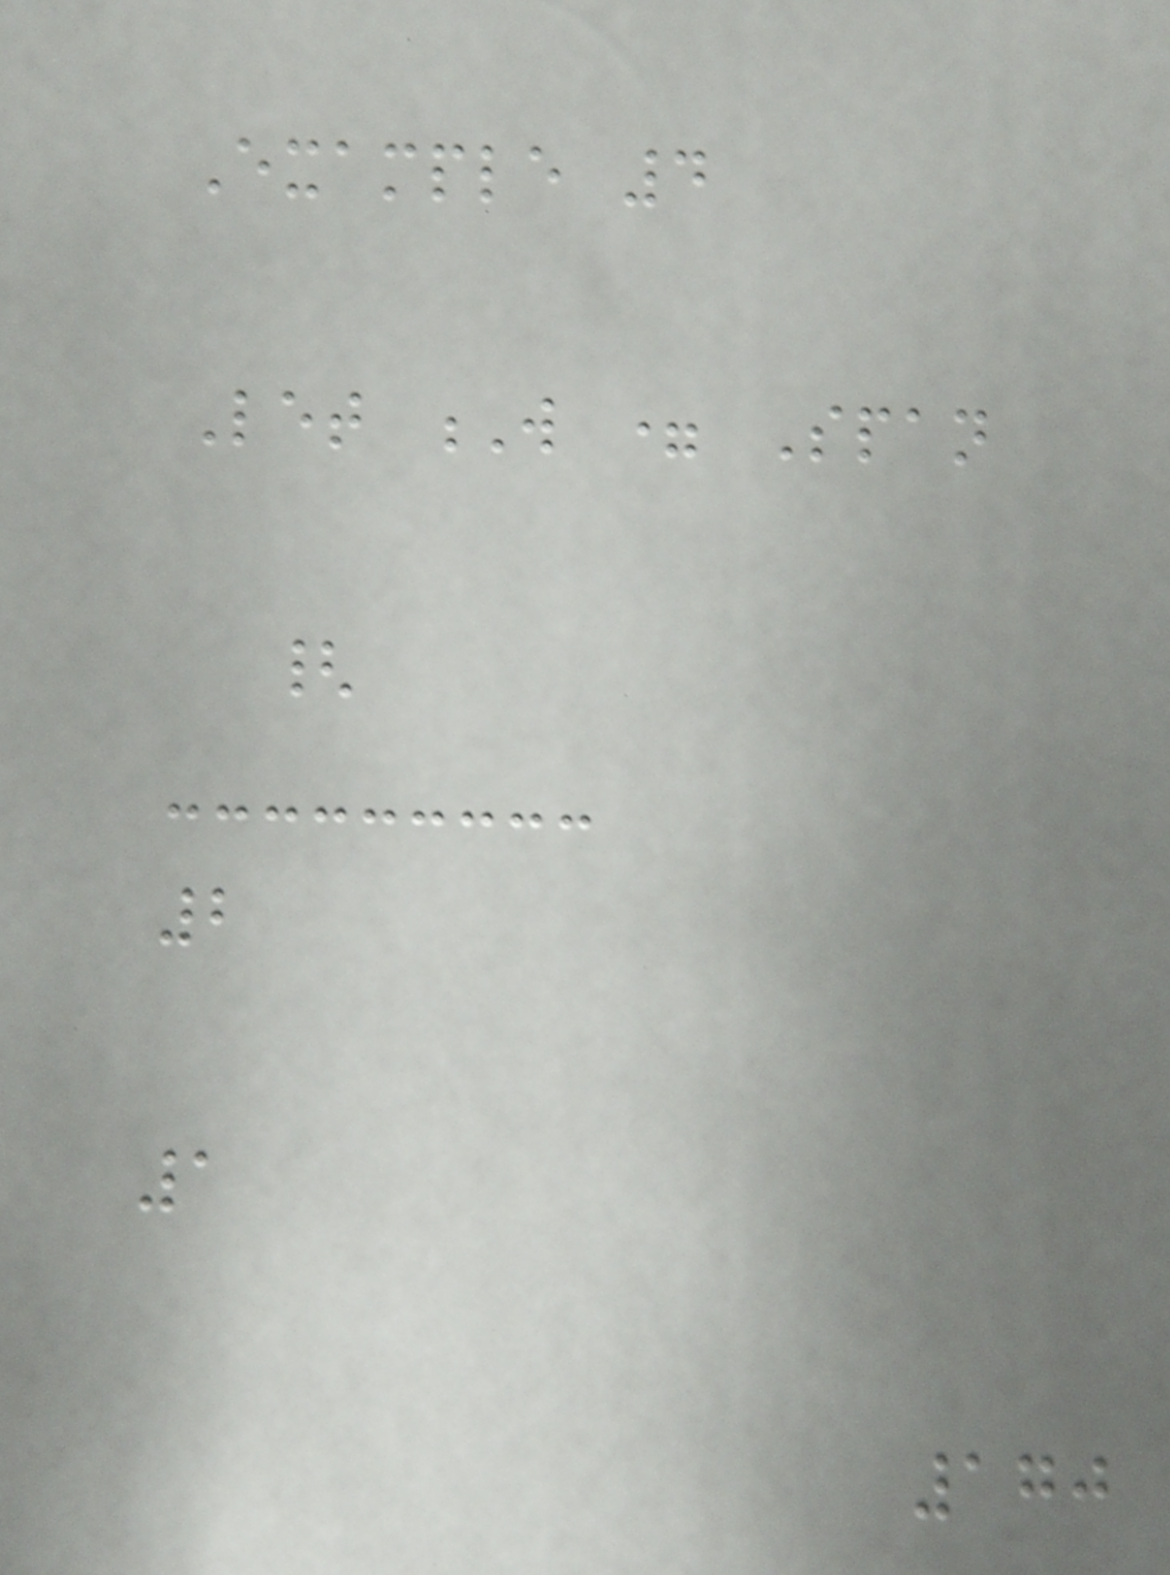Example 4
Let W = Span
{
2
1
170
